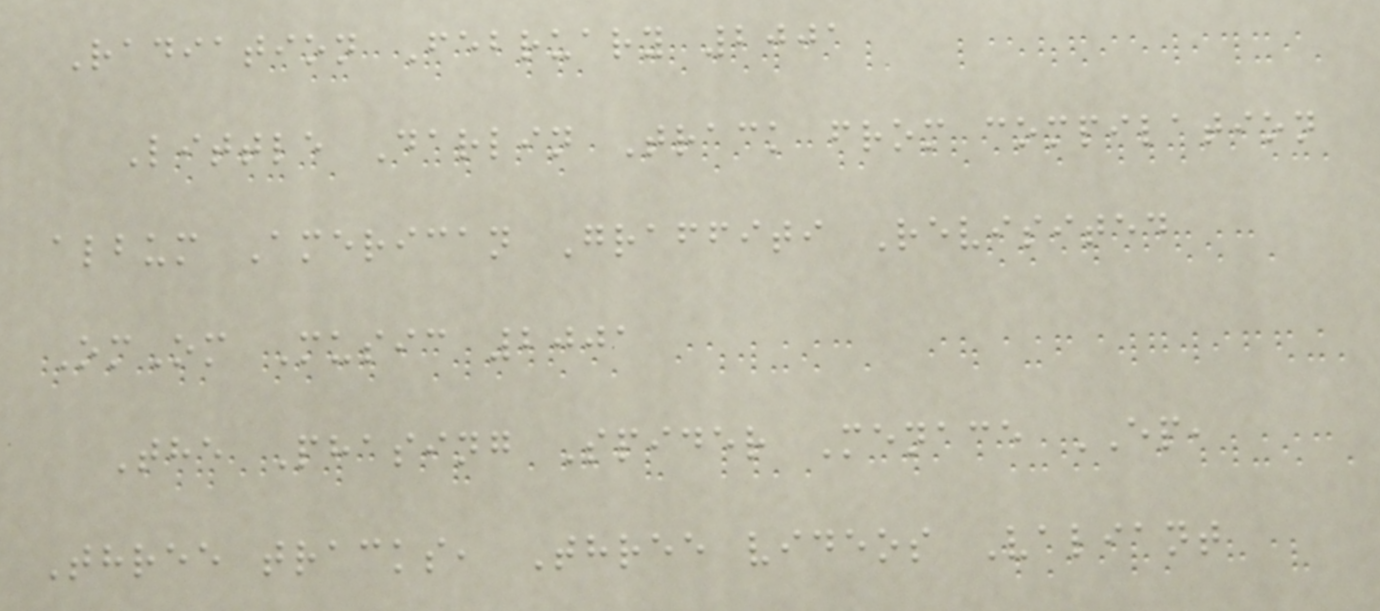Radiation February 2001
Little Darlin Track from compilation
album American Graffiti Revisited
OmOm Music 2001
The Phasing Spider Menace EP,
Three tracks, Three videos Valiant
